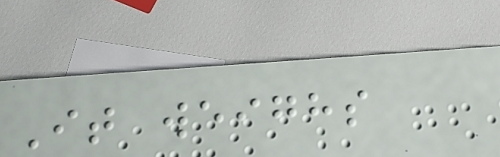It weighs
